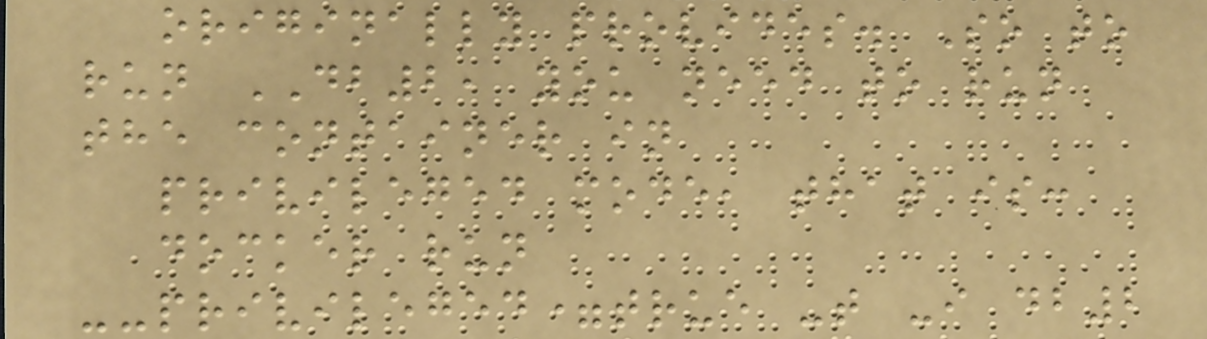originally provides. So to
run DB2, you need to run
the container in
privileged mode, that is:
docker run
--privileged=true -t -i db2
